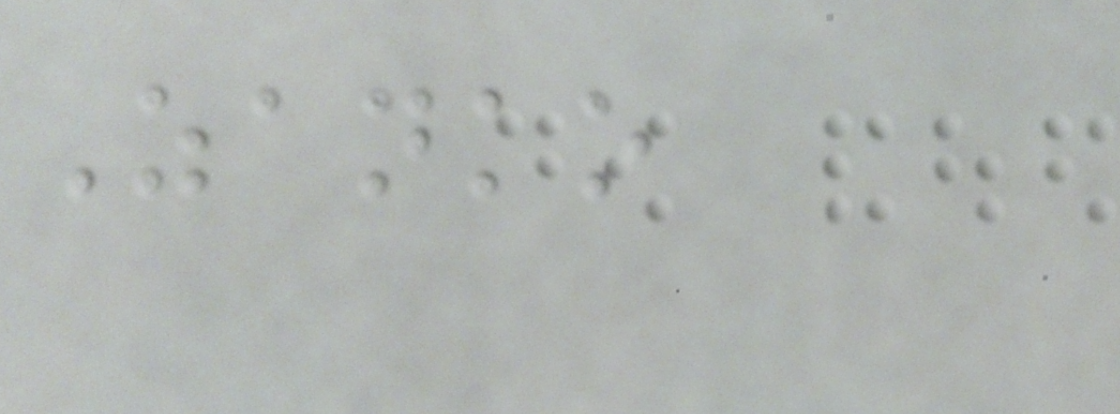Zanko
